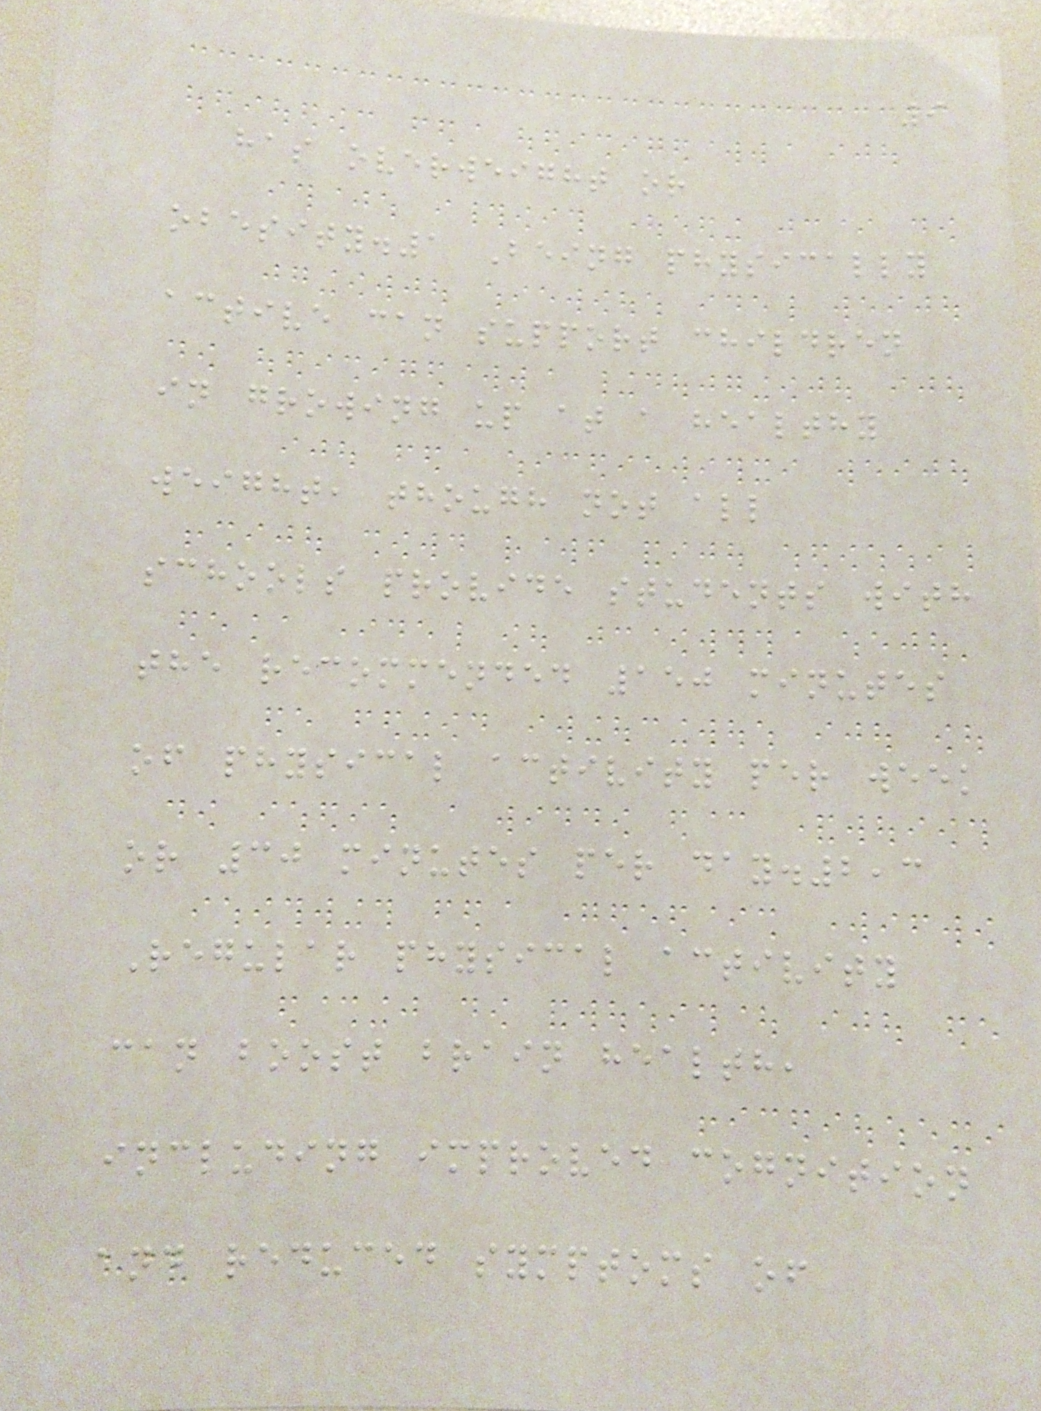9
has overweight or
obesity.1 Being physically
active can support children
in growing up at a healthy
weight, though not all
schools provide students with
the recommended 150 minutes
of physical activity per week
or 30 minutes per day.2,3
Regular physical activity
can boost brain health,
including improved cognition
and reduced symptoms of
